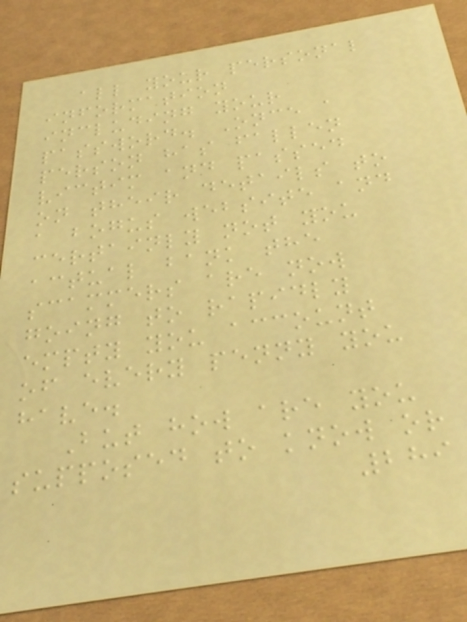all your personal
information
including your
password. Once a
person has fallen
victim and passed
on their details to
a bogus website and
certainly not you
actual bank the
scammers are now
going to rapidly
empty you account
of every penny you
have.
But how are you
supposed to know or
289
